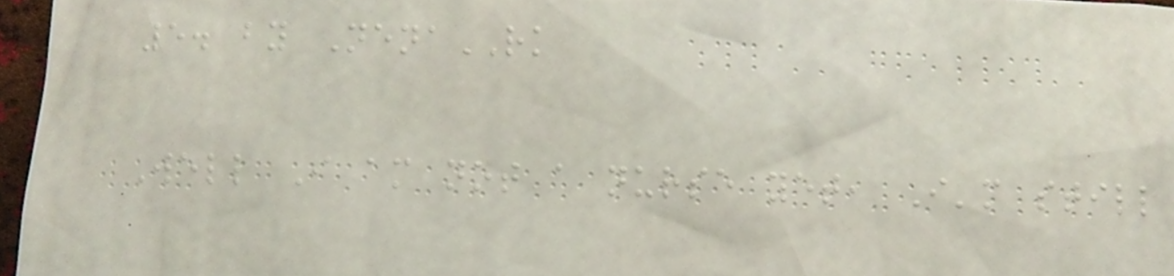5. by NenaRK
Well I am not a nurse yet, I'm still
